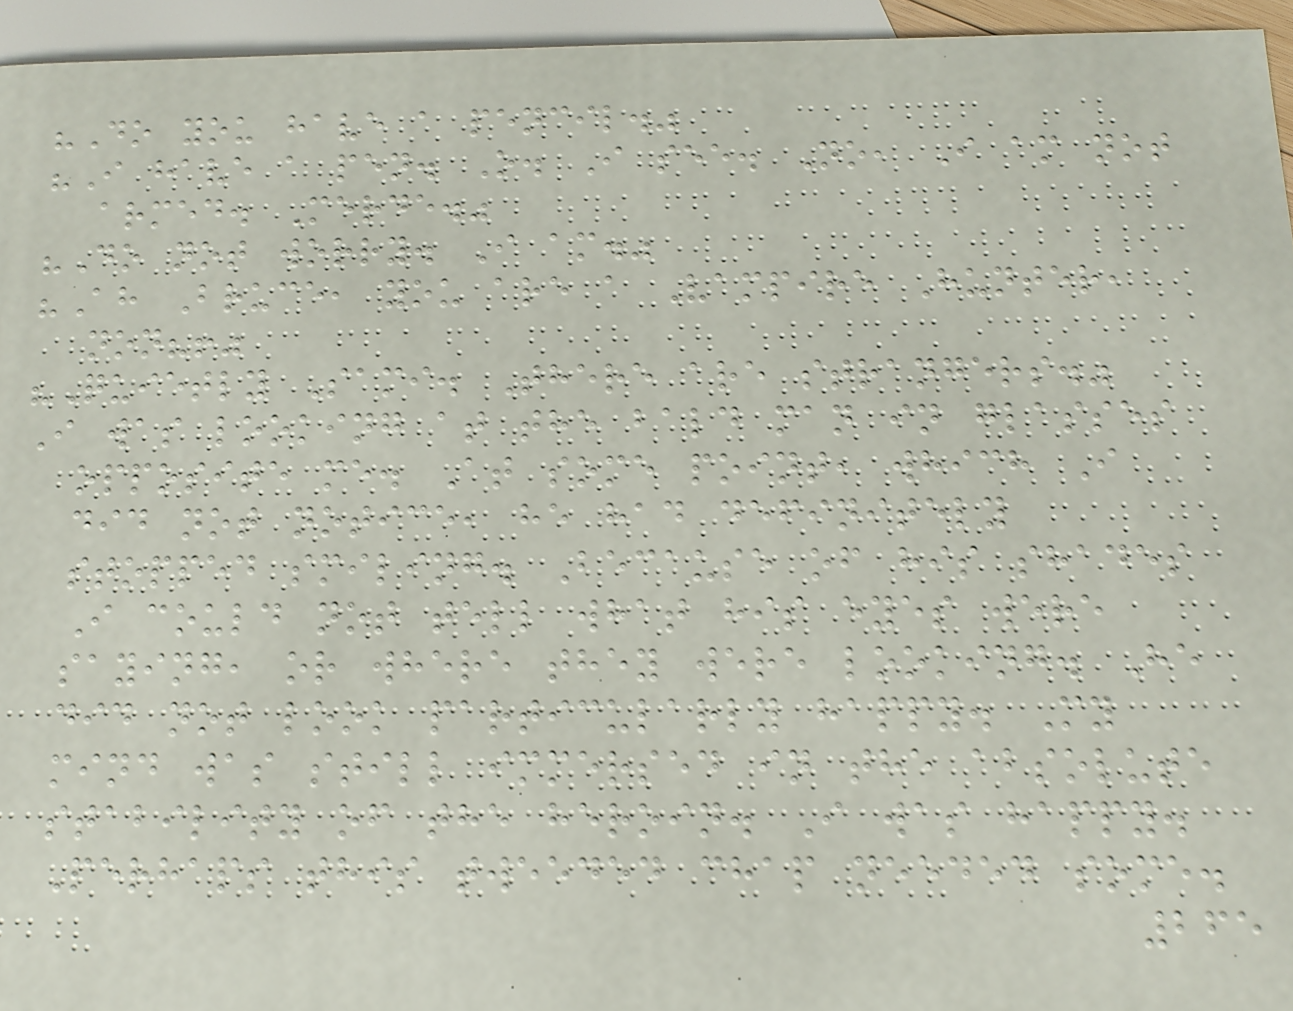"Do you have a pencil."
"I have a pen. O. I see. No, I am not
armed. Merde."
"Do not worry. I am."
"Ah Bruce, you are a Vampire Hunter,
non?!"
"Quietly Sami. There are strangers."
I was looking at the bald man in glasses
opposite me. At some point, which I
did not notice, he had definitely
stopped smiling. Because of his shades
I could not tell what his eyes were
saying, or where they were looking. He
did not look particularly happy. My
mind was still immersed in the absolute
stability of the heroin. I was happy.
Perhaps this tweeded chap needed some.
265
